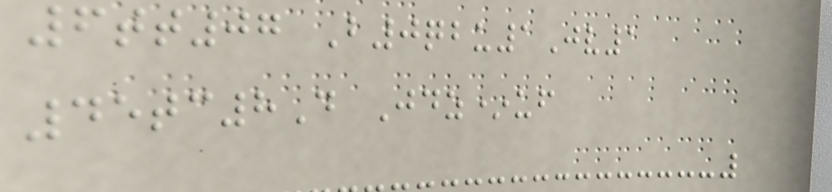6tt07 B0qbu1Jv1
45tc8D Jdz*uf
